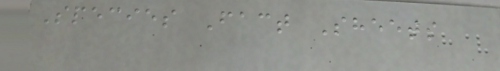Species Fact Sheets
